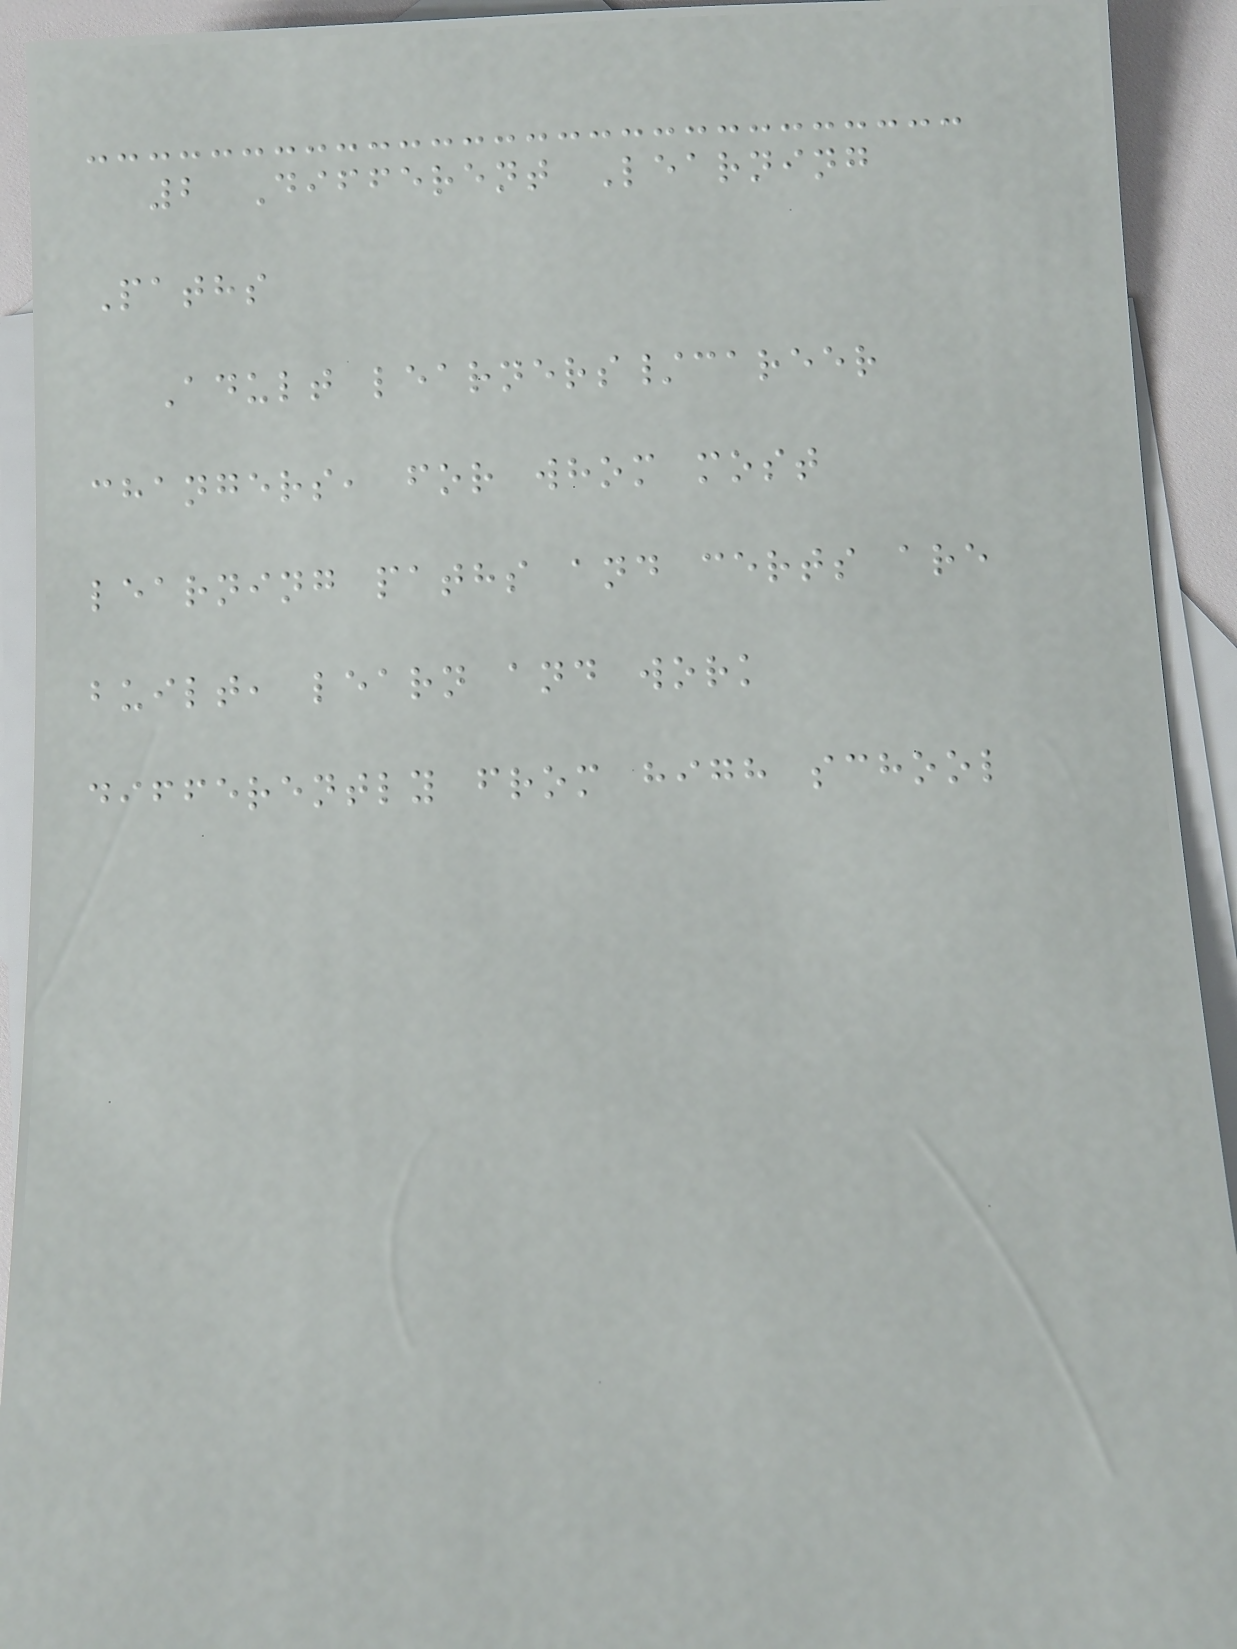2 Different Learning
Paths
Adult learners/career
changers, for whom most
learning paths and certs are
built, learn and work
differently from high school
